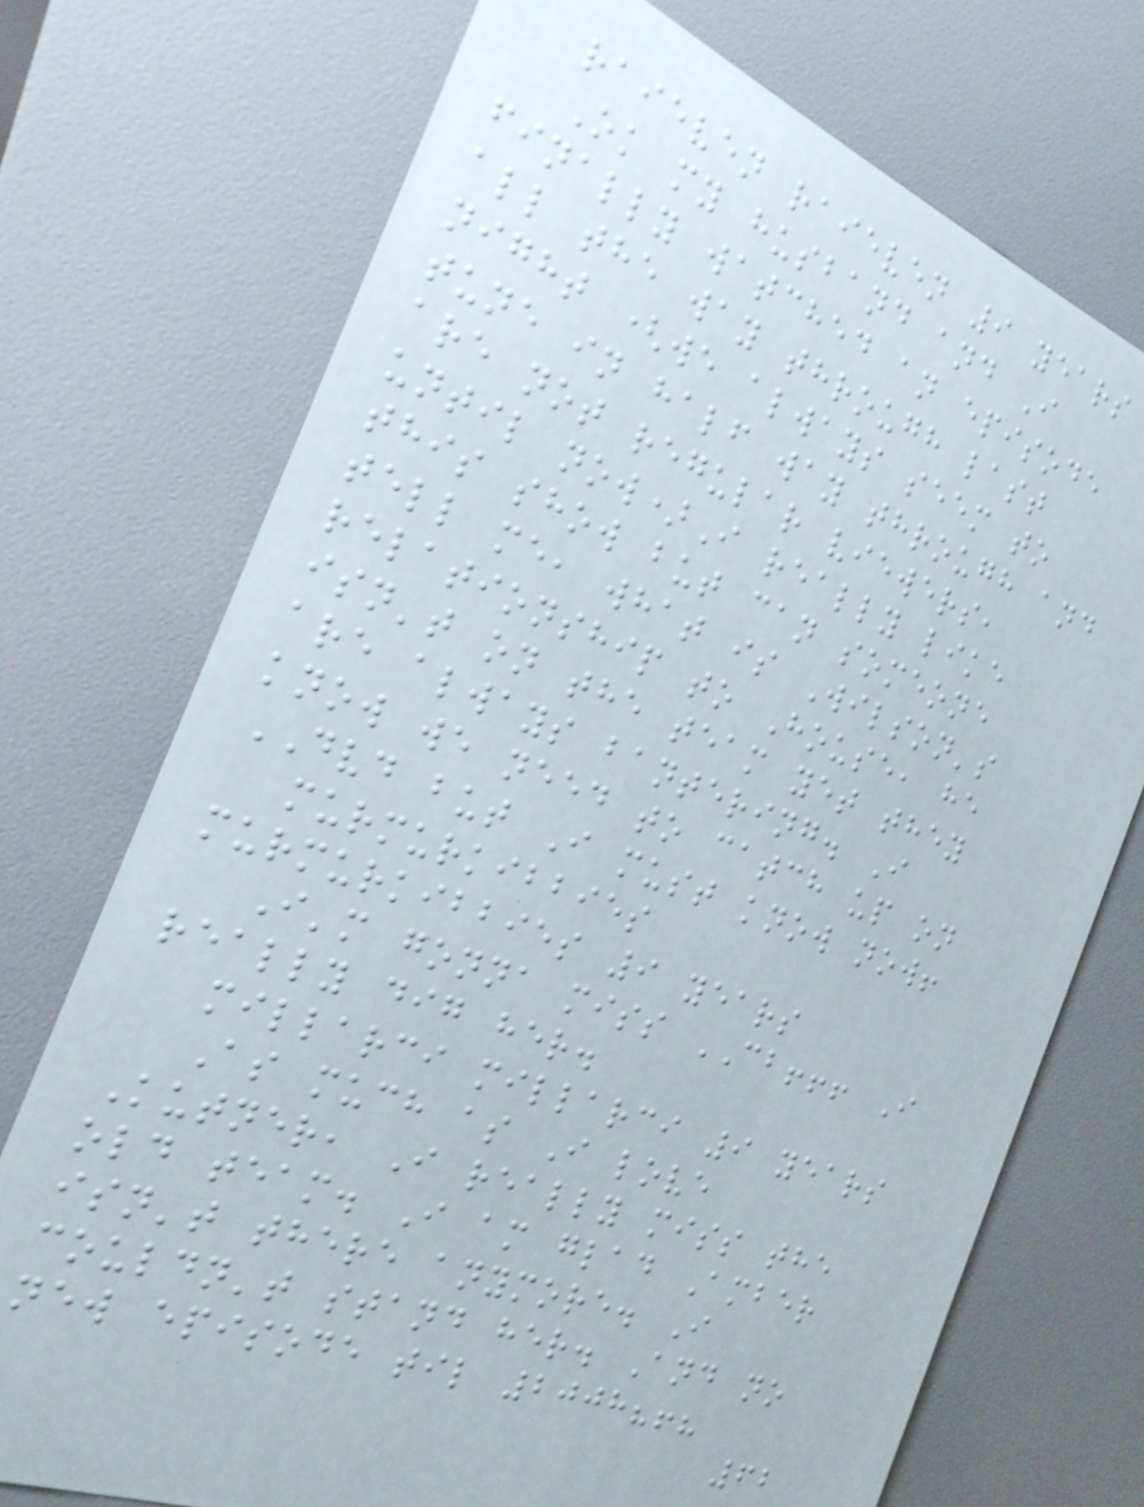raieven raieven 9 years
Ok my husband and I
finally watched an episode
all the way through last
night (we always seem to
tune in half way through and
are not regular viewers,
until now)I really like
this show but can someone
tell me, what is Wilson's
relationship to House, he
isn't on the team yet they
are always bantering. I
know we need to catch up on
DVD but I must know now!
murmurkibbies
murmurkibbies 9 years
I'm gonna miss CB!!! I
really dig her.
millarci millarci 9 years
As much as I love
Kutner, I really miss the
old team. I am glad Amber
isn't there anymore. I
couldn't stand her. And no
new episode til 2008?!?
62
